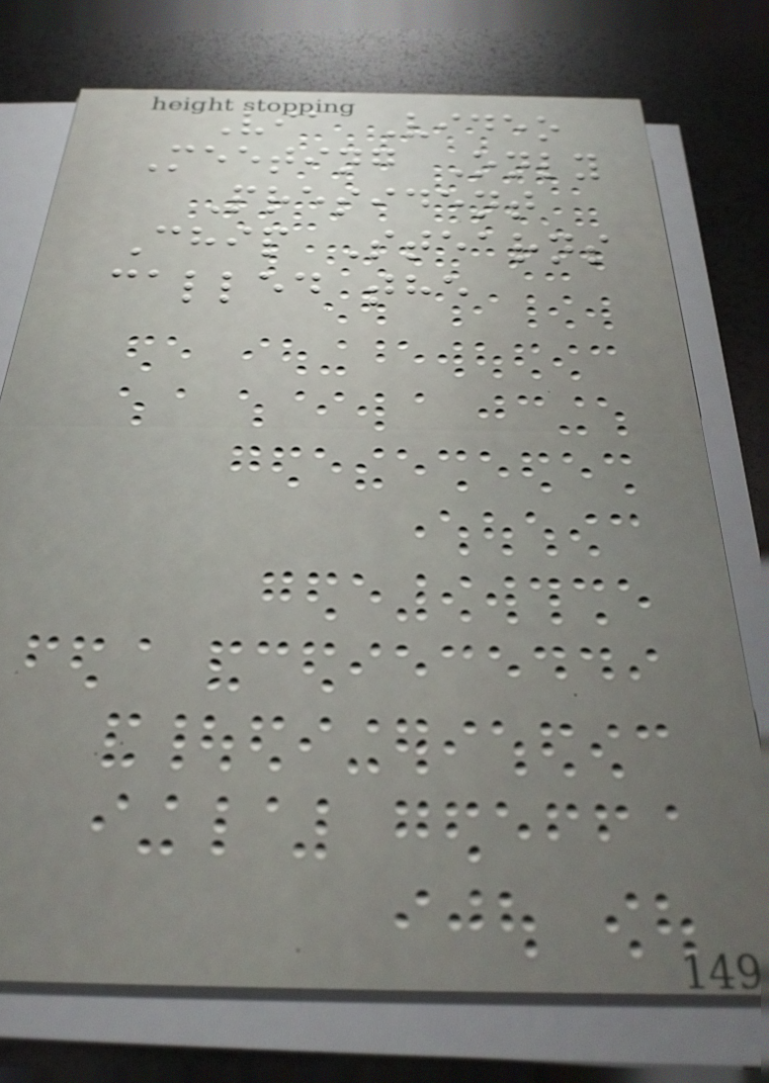Via Video
Meeting Only
President
Chip Stearns
called the
